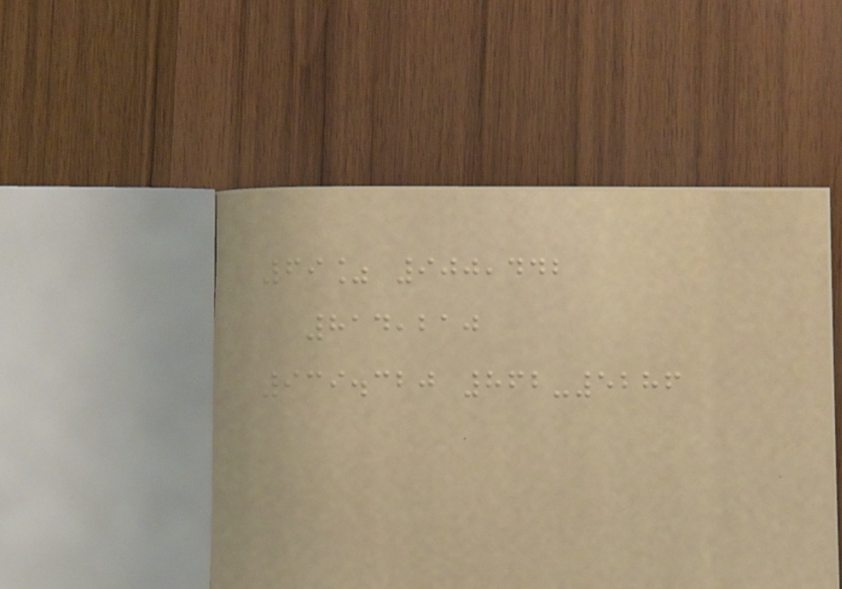69% 900,442
814,210
939.320 862-5286
